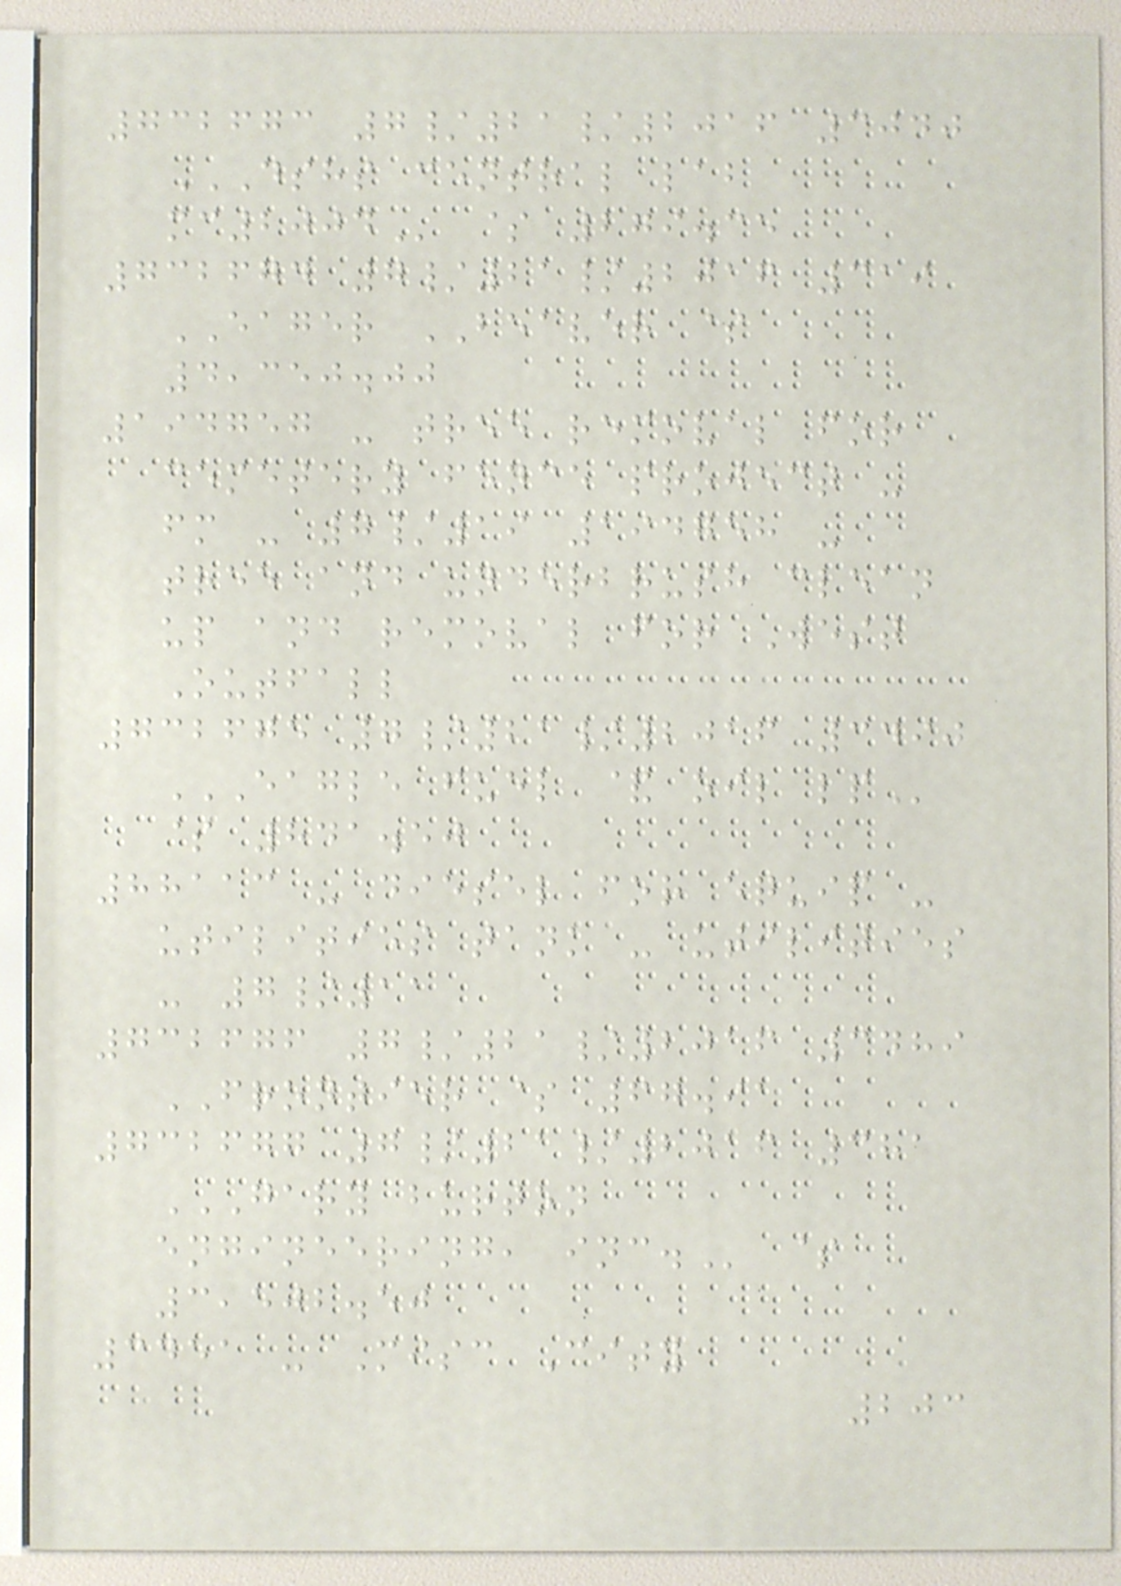732673 7/21/2016 3040
DSHS CENTRAL LAB
MC2004 $ 279.35
732674 7/21/2016 319
EAGER BEAVER $
4,350.00
194757 - tree removal for
cemetery fence project -
fm - 7/19 194758 -
tree and underbrush clean
up and removal for West
Outfall
732675 7/21/2016 3490
EAGLE FUEL & OIL LP
$ 841.50
88113 - diesel for equip -
utilities tank - utilities
- 7/11
732676 7/21/2016 3489
FRONTIER $ 67.91
732677 7/21/2016 381
GARY BURTON
ENGINEERING, INC. $
3,502.50
3451 - Misc City
203
